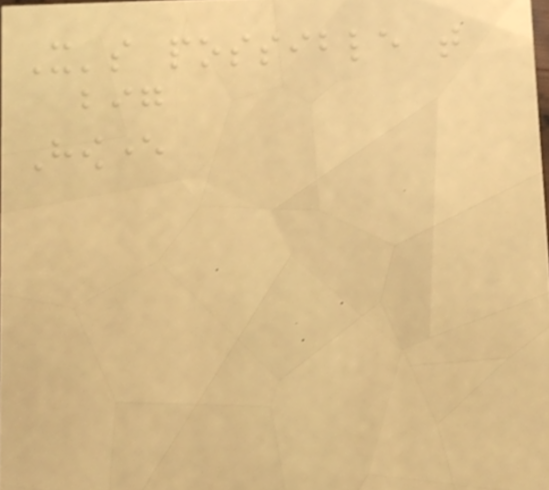It's possible that
big
However
